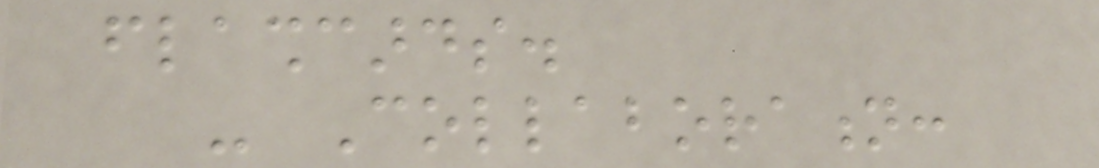flashcards.
- Collaboration:
